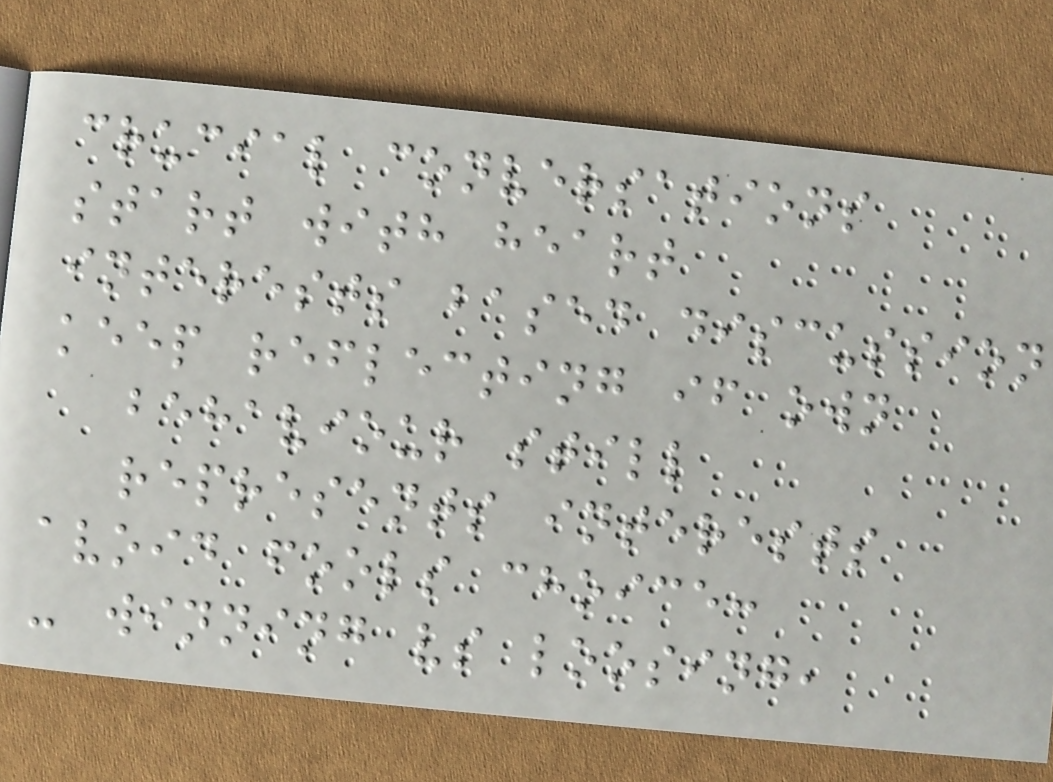crucial conversations
start with heart
interests based discussion
keep reflecting if own
behaviour still
represents interests
avoid fools choice:
- winning vs loosing,
